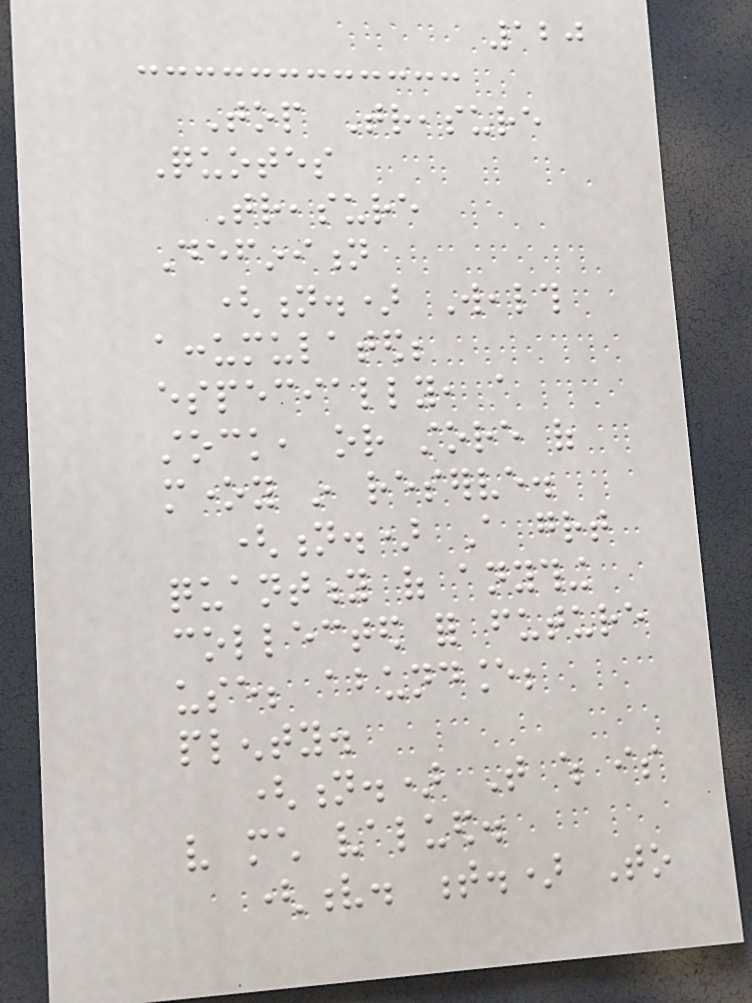120
Top Treasure
Quotes
Treasure
Definition
(n.) Wealth
accumulated;
especially, a
stock, or store of
money in reserve.
(n.) A great
quantity of anything
collected for future
use; abundance;
plenty.
(n.) That which is
very much valued.
(v. t.) To
